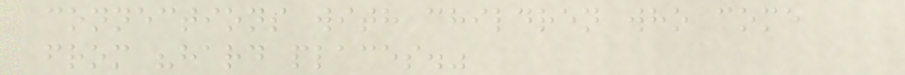connections with children who come
from "hard places."
